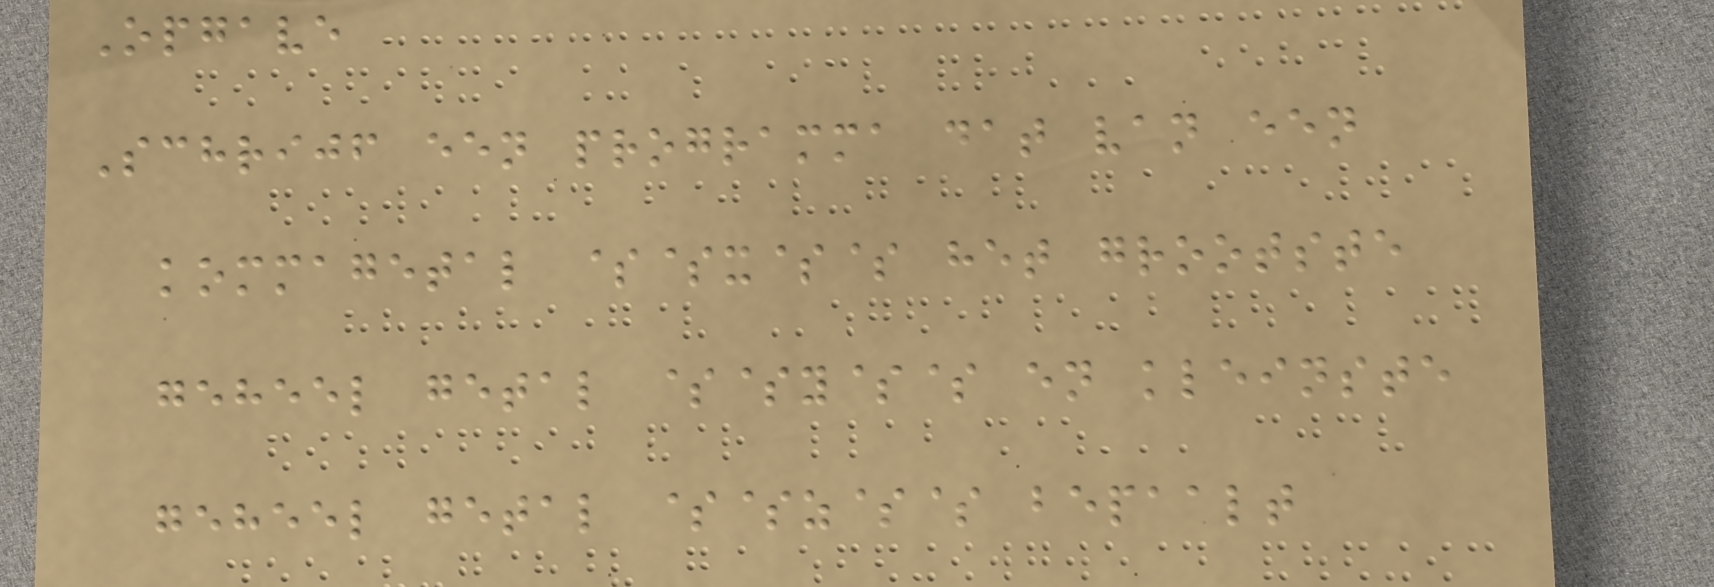Opgave
Schrijf een programma dat van een
kommagetal $$x$$ het grootste
geheel getal $$y$$ en kleinste
geheel getal $$z$$ bepaalt
